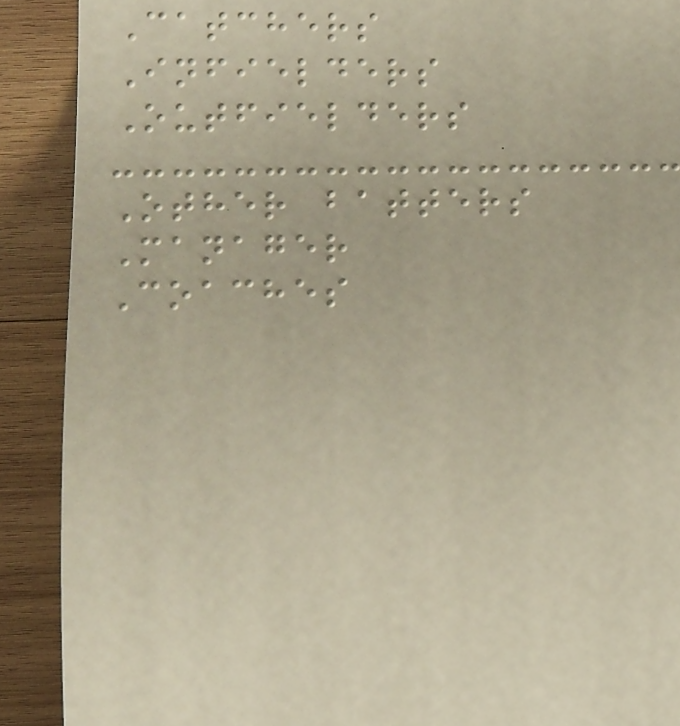Catchers
Infielders
Outfielders
Other batters
Manager
Coaches
